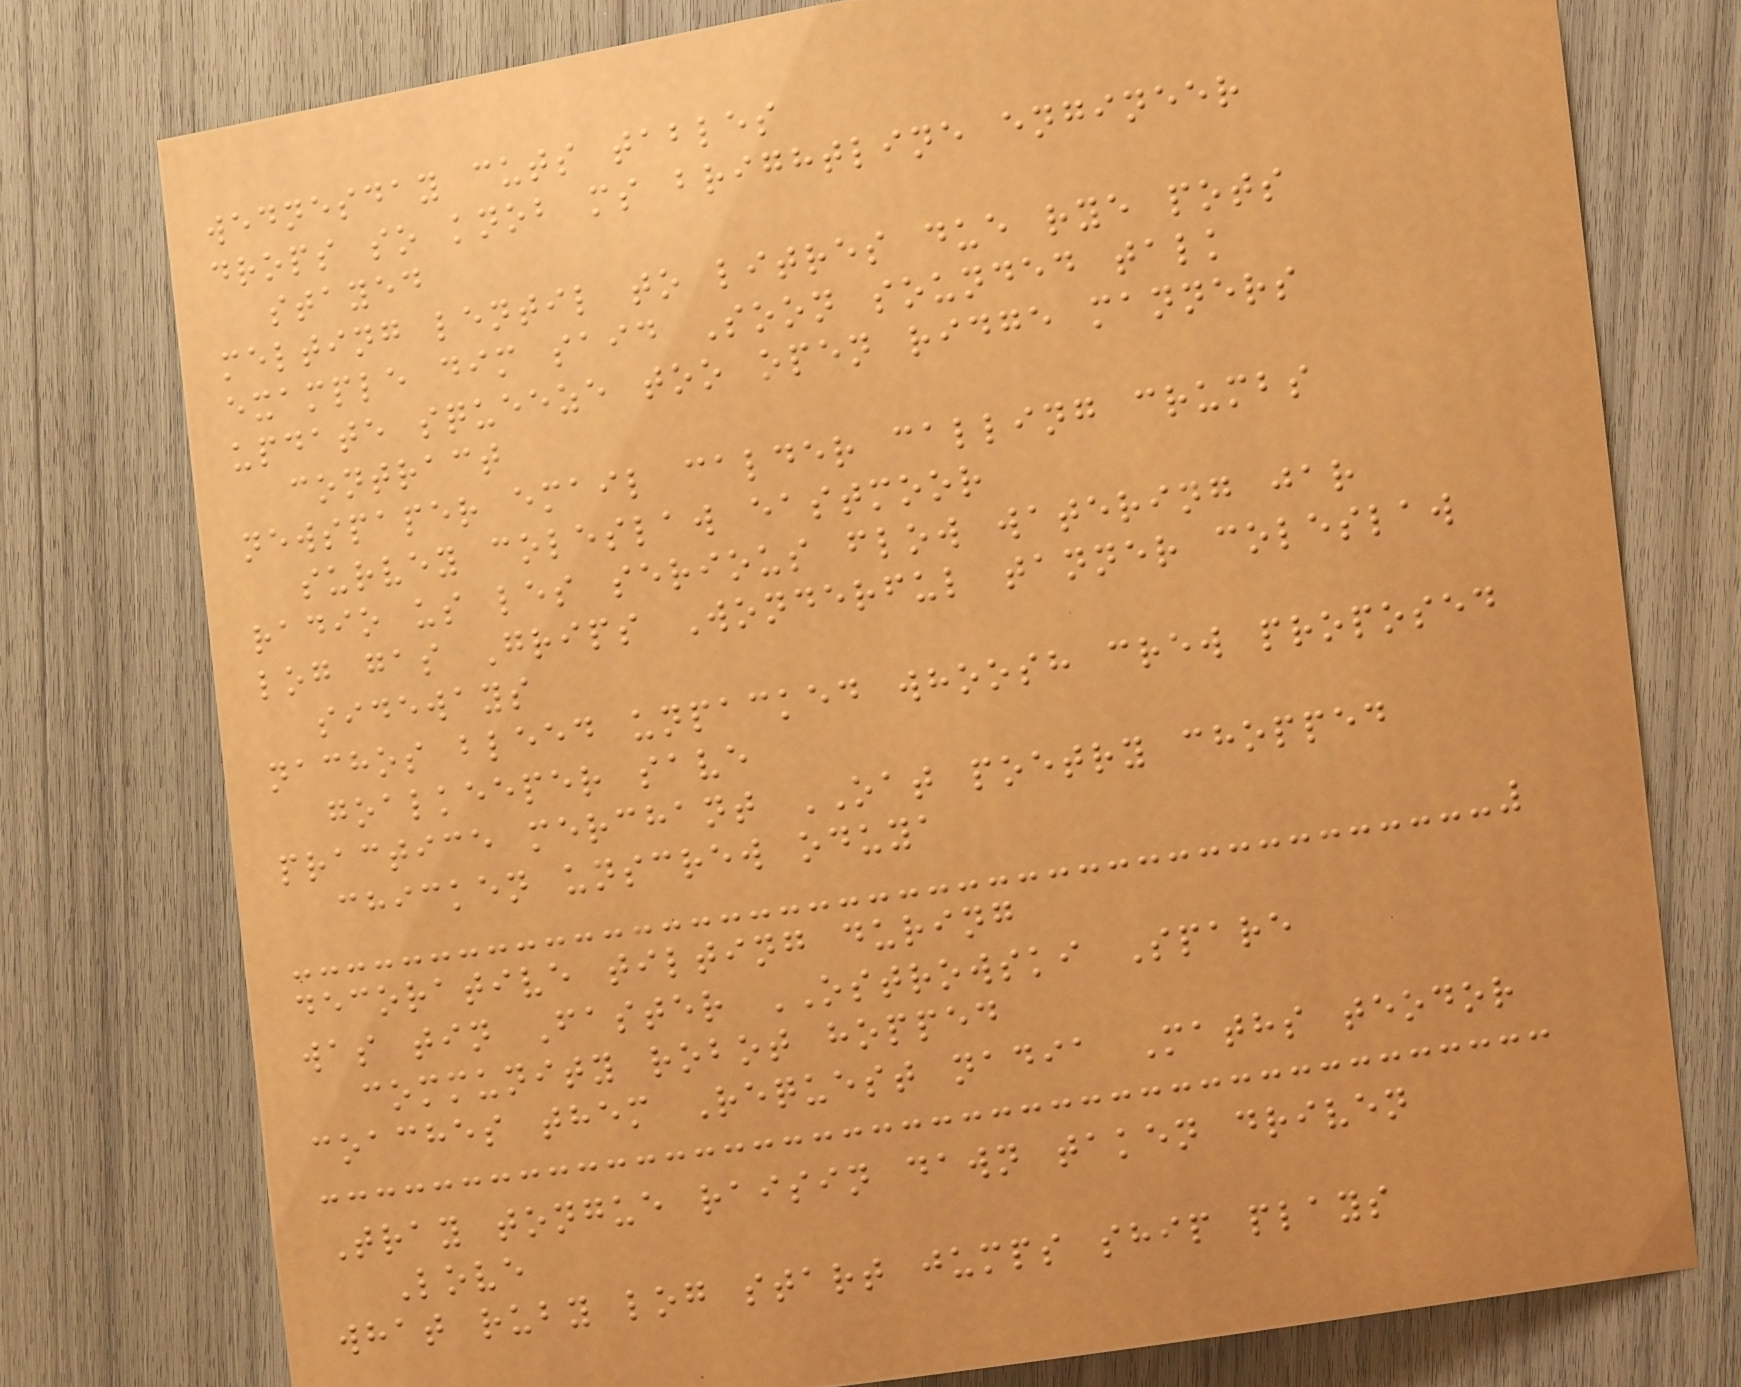wednesday cuts tables
drops so knob ms brightline engineer
stayed
melting lentil to litres due rye pots
example dim said Soon sounded talk
update squeeze too open ridge manners
contract
newspaper email calder calling crumbs
survey coleslaw eastmoor
radio us les serious flow watering jar
log gas Grips Wonderful tanner coleslaw
sideways
nachos bleed unpacked whoosh crew proposed
goalkeeper save
practice merchant OAT poetry chopped
chicken unscrew oduya
decorative tilting during
was tin Faster OSTROWSKI Spare
community robot hopped
coaches them Request nadia Maths teodor
Tray tongue raisin dawn taken driven
Love
what ruby log start jumps ship plays
